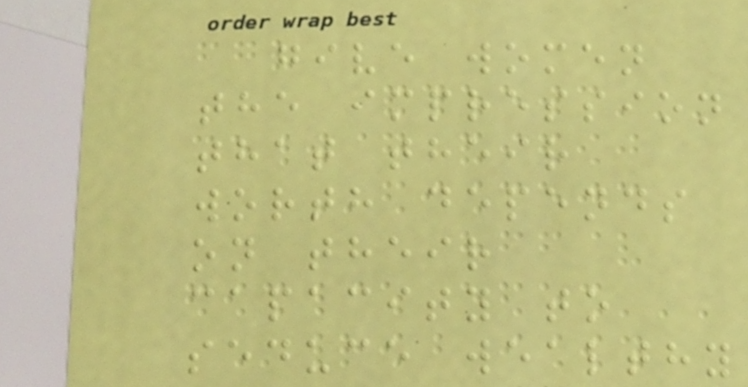give women
the impression
that their
worth depends
on their
capacity to
seduce wealthy
